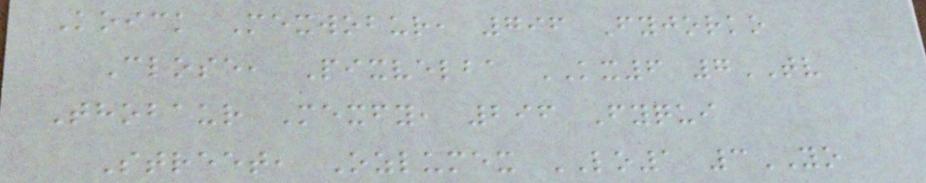Koick Mexwobur, 796 Fyjorko
Close, Pixvelba KX6 7TV
Thobaur Mexfy, 296 Fyqui
Street, Ozlumex LO1 3YO
